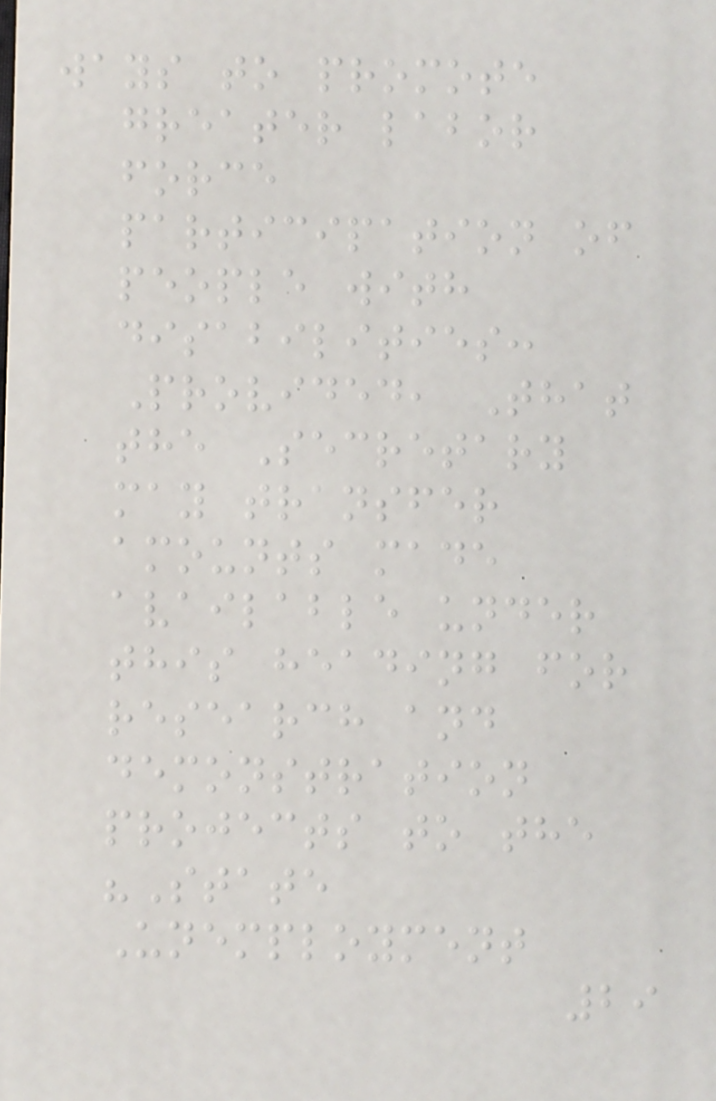ways to promote
greater labor
force
participation of
people with
disabilities:
Provided, That
the Secretary
may transfer
amounts made
available under
this heading for
research and
demonstration
projects to the
"State
Unemployment
29
